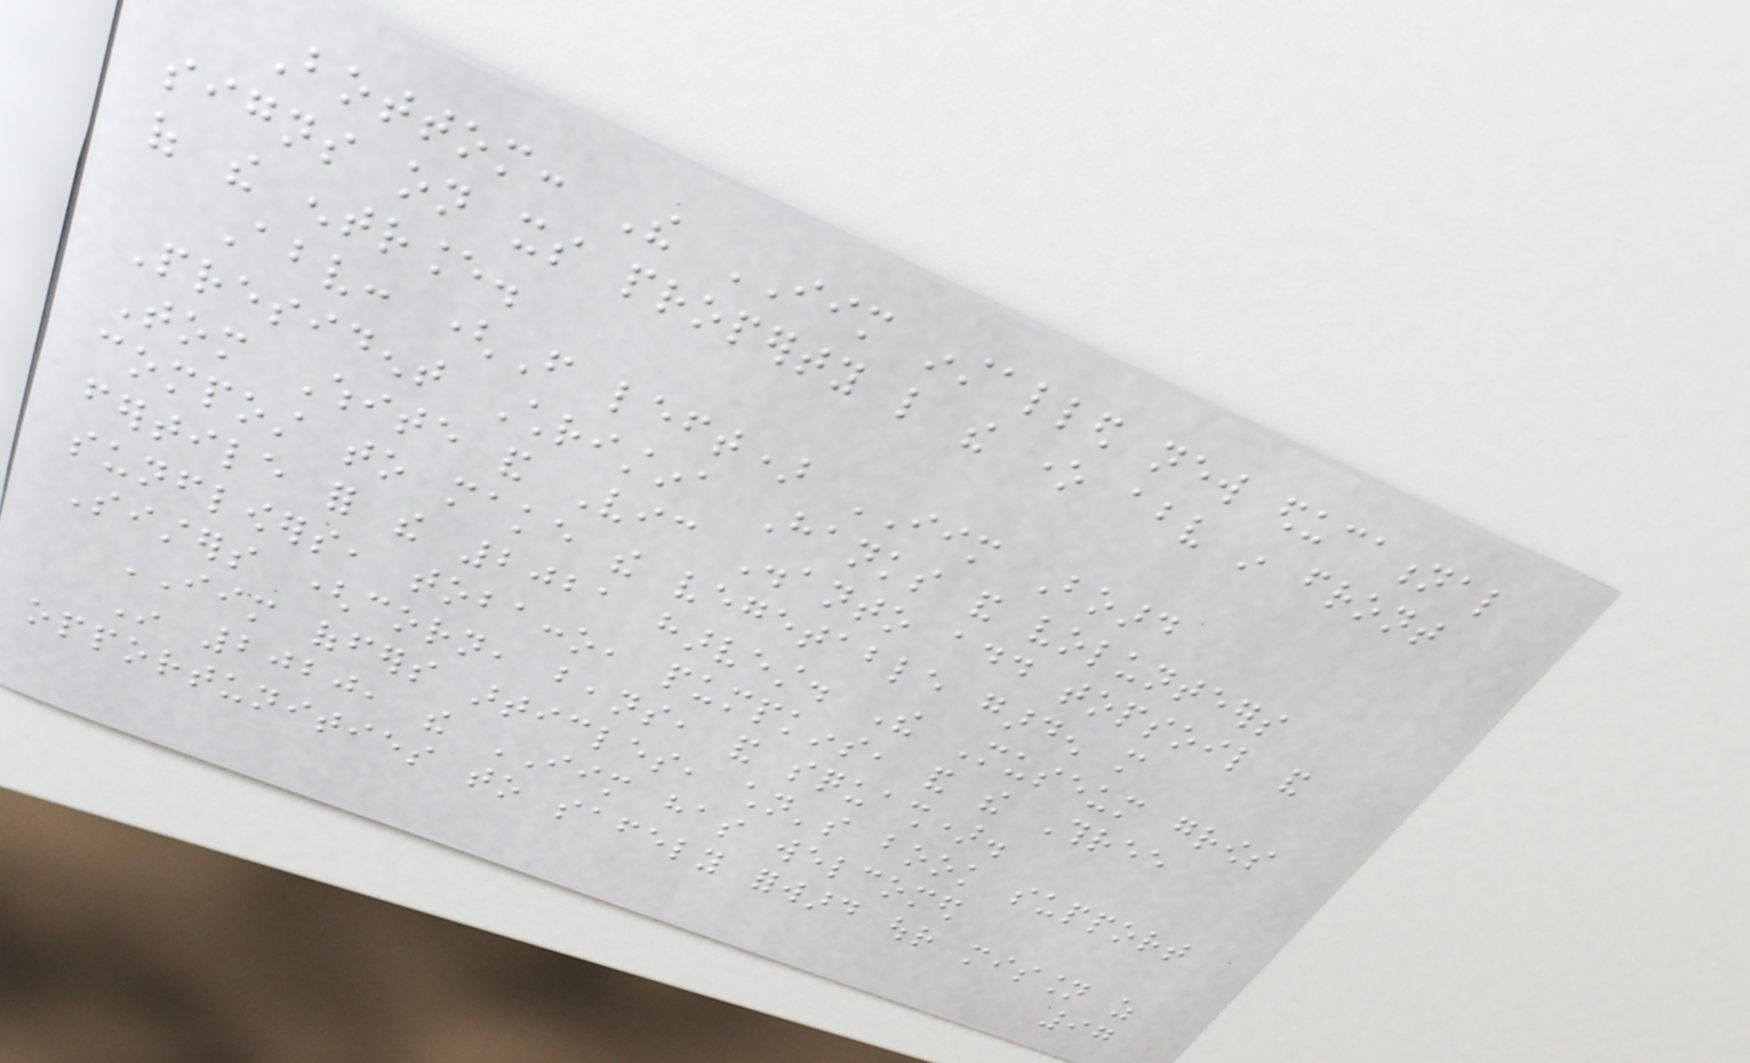Bottom: The IIM installed new educational
signs on its property like the one above in front
of the entrance.
Above: (From left) IIM Board
President Christina Hanks and volunteers
Tom White and Vic Disanto add topsoil and
compost to make the vegetable garden more
fertile for the 2021 harvest. The Museum grows
sunflowers, tobacco, pumpkins, and the Three
Sisters (corn, beans, and squash).
IIM offers articles, children's book support
In 2020, the IIM has welcomed
opportunities to safely forward our mission as
97
